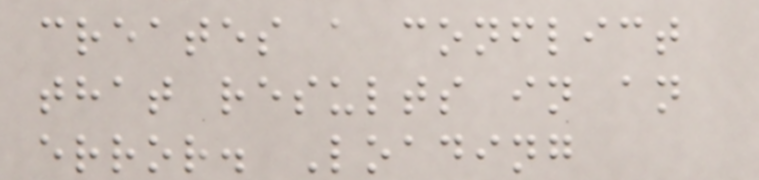creates a conflict
that results in an
error. Loading
